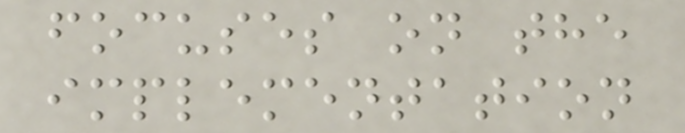focuses on the
implementation
